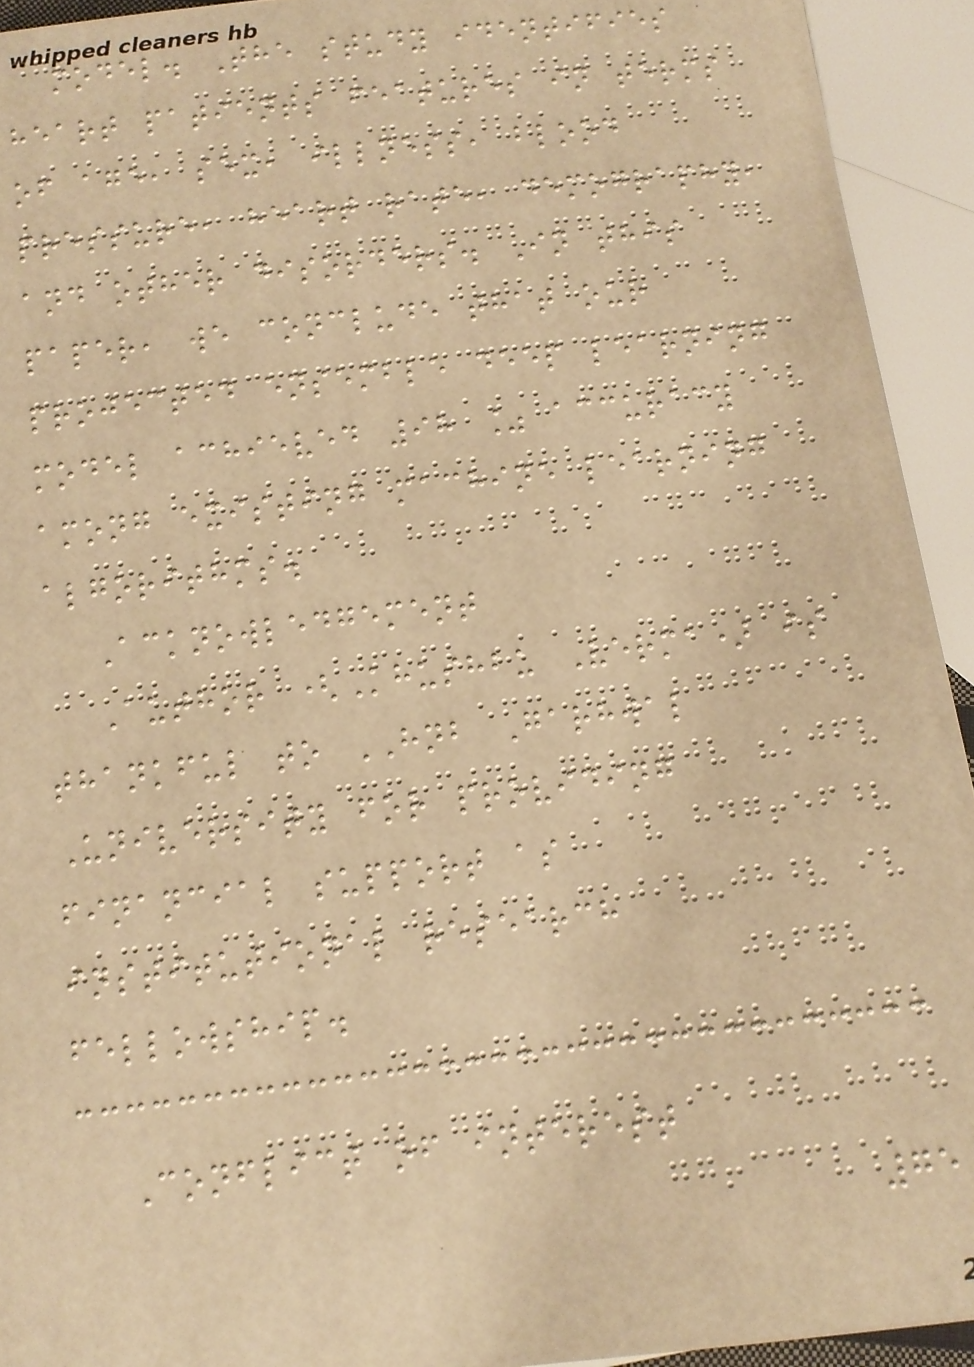model. The study identifies
heart patients features in terms
of age, sex, illness, blood
pressure, heart rate, demography,
and other disorders. In this
paper, we conclude that our
projected ensemble deep learning
model achieved 98 % accuracy
among existing machine learning
algorithms.
Acknowledgement
Author (Khushbu Verma) is
thankful to HNB Garhwal
University for providing
financial support as
institutional research
fellowship.
Conflict of interest
75
